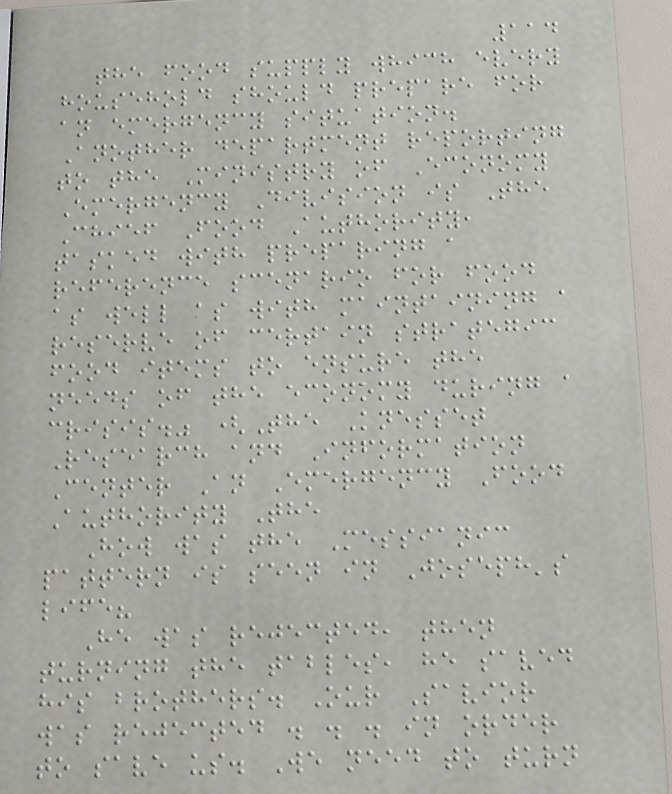114
the food supply which every
household should prepare for
an emergency situation.
Another department reporting
to the Ministry of Economy
Emergency Division is The
Chief Food Authority,
tasked with preparing a
reference scenario for food
as well as with maintaining a
reserve of certain strategic
food items to ensure the
needs of the economy during a
crisis." (The Knesset
Research and Information
Center An Emergency Food
Authority The
How was the Messianic
pattern is seen in Joseph's
life?
He was rejected, then
turning the tables, he saved
his brothers. Our Savior
was rejected . . . in order
to save us. We need to turn
